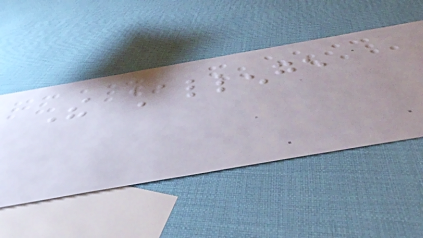The challenge
